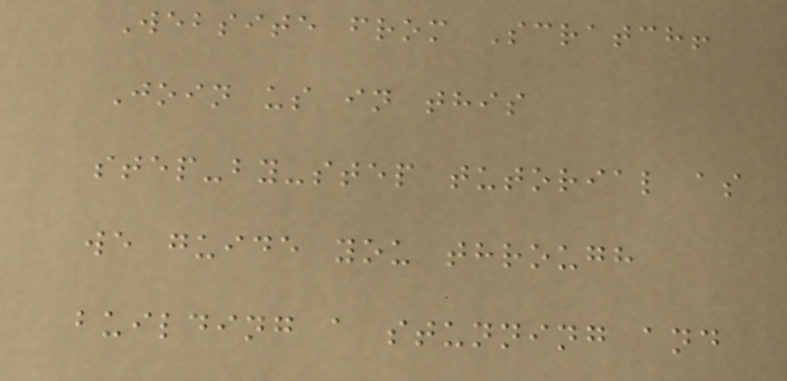Website from Scratch!
Join us in this
step-by-step tutorial as
we guide you through
building a stunning and
